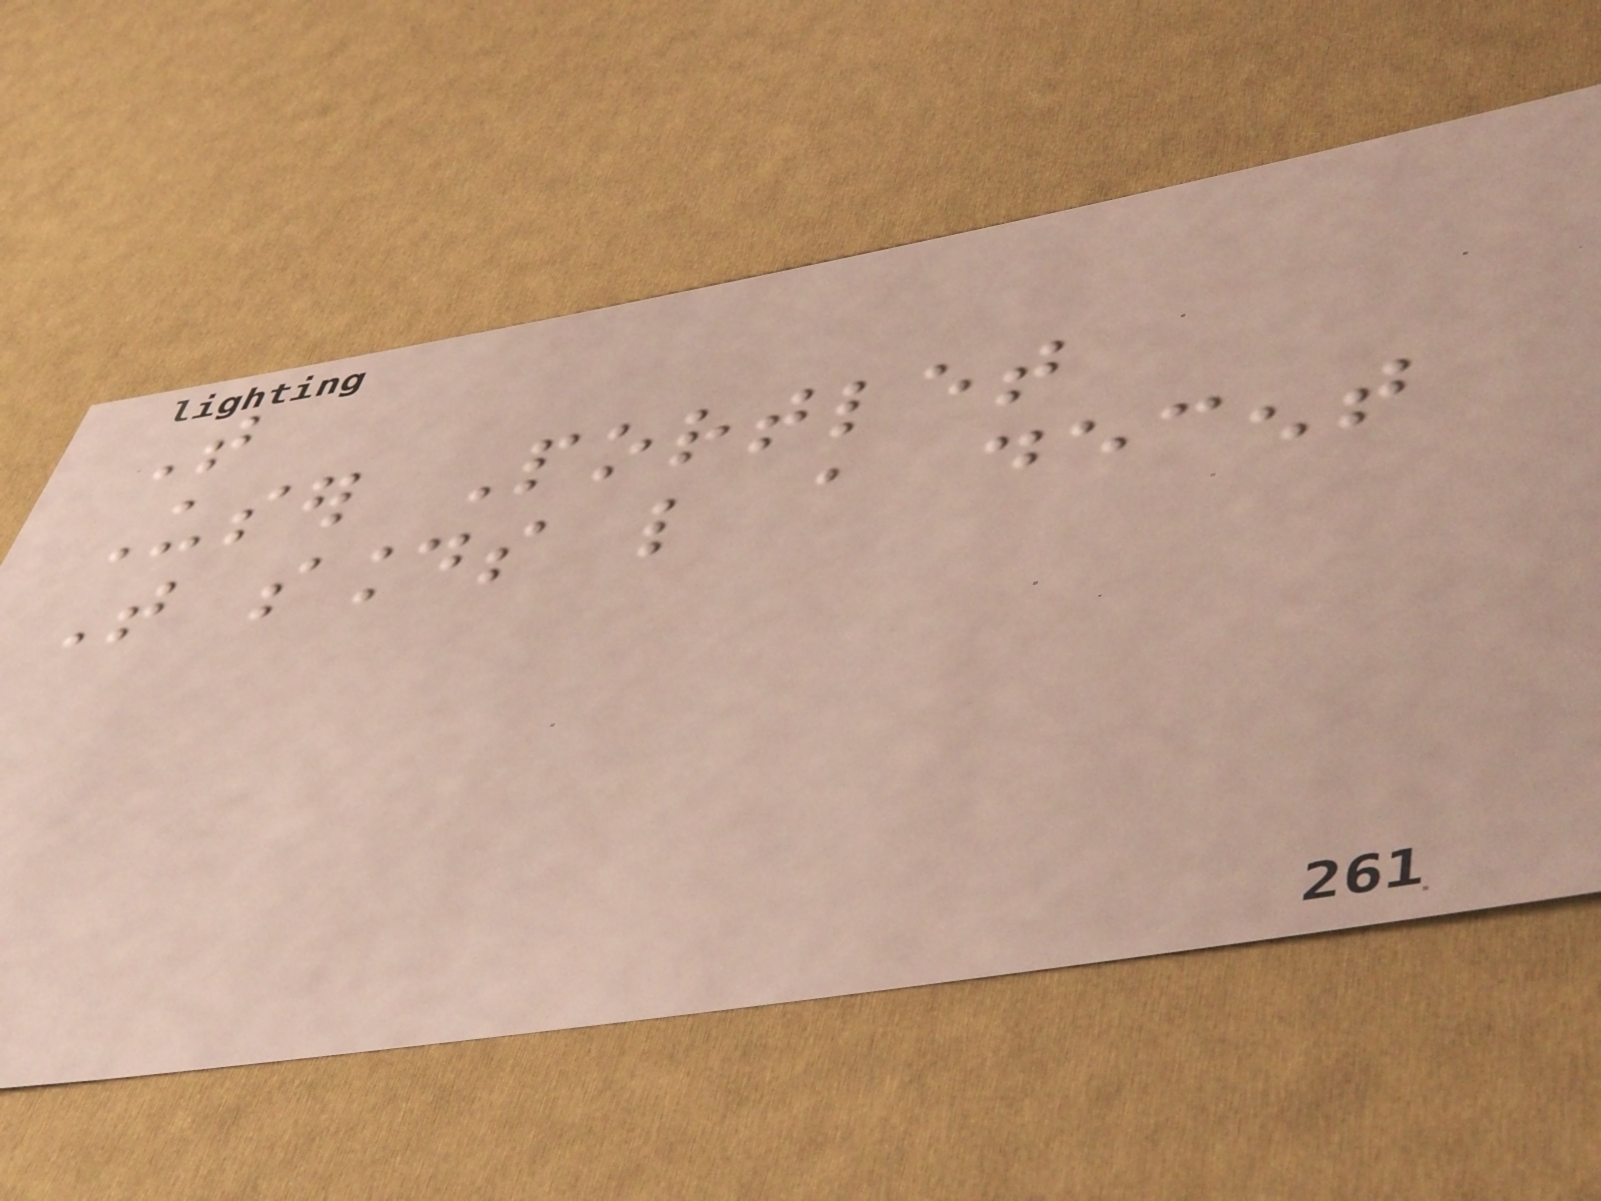That
User Portlet
That sounds like a decent
